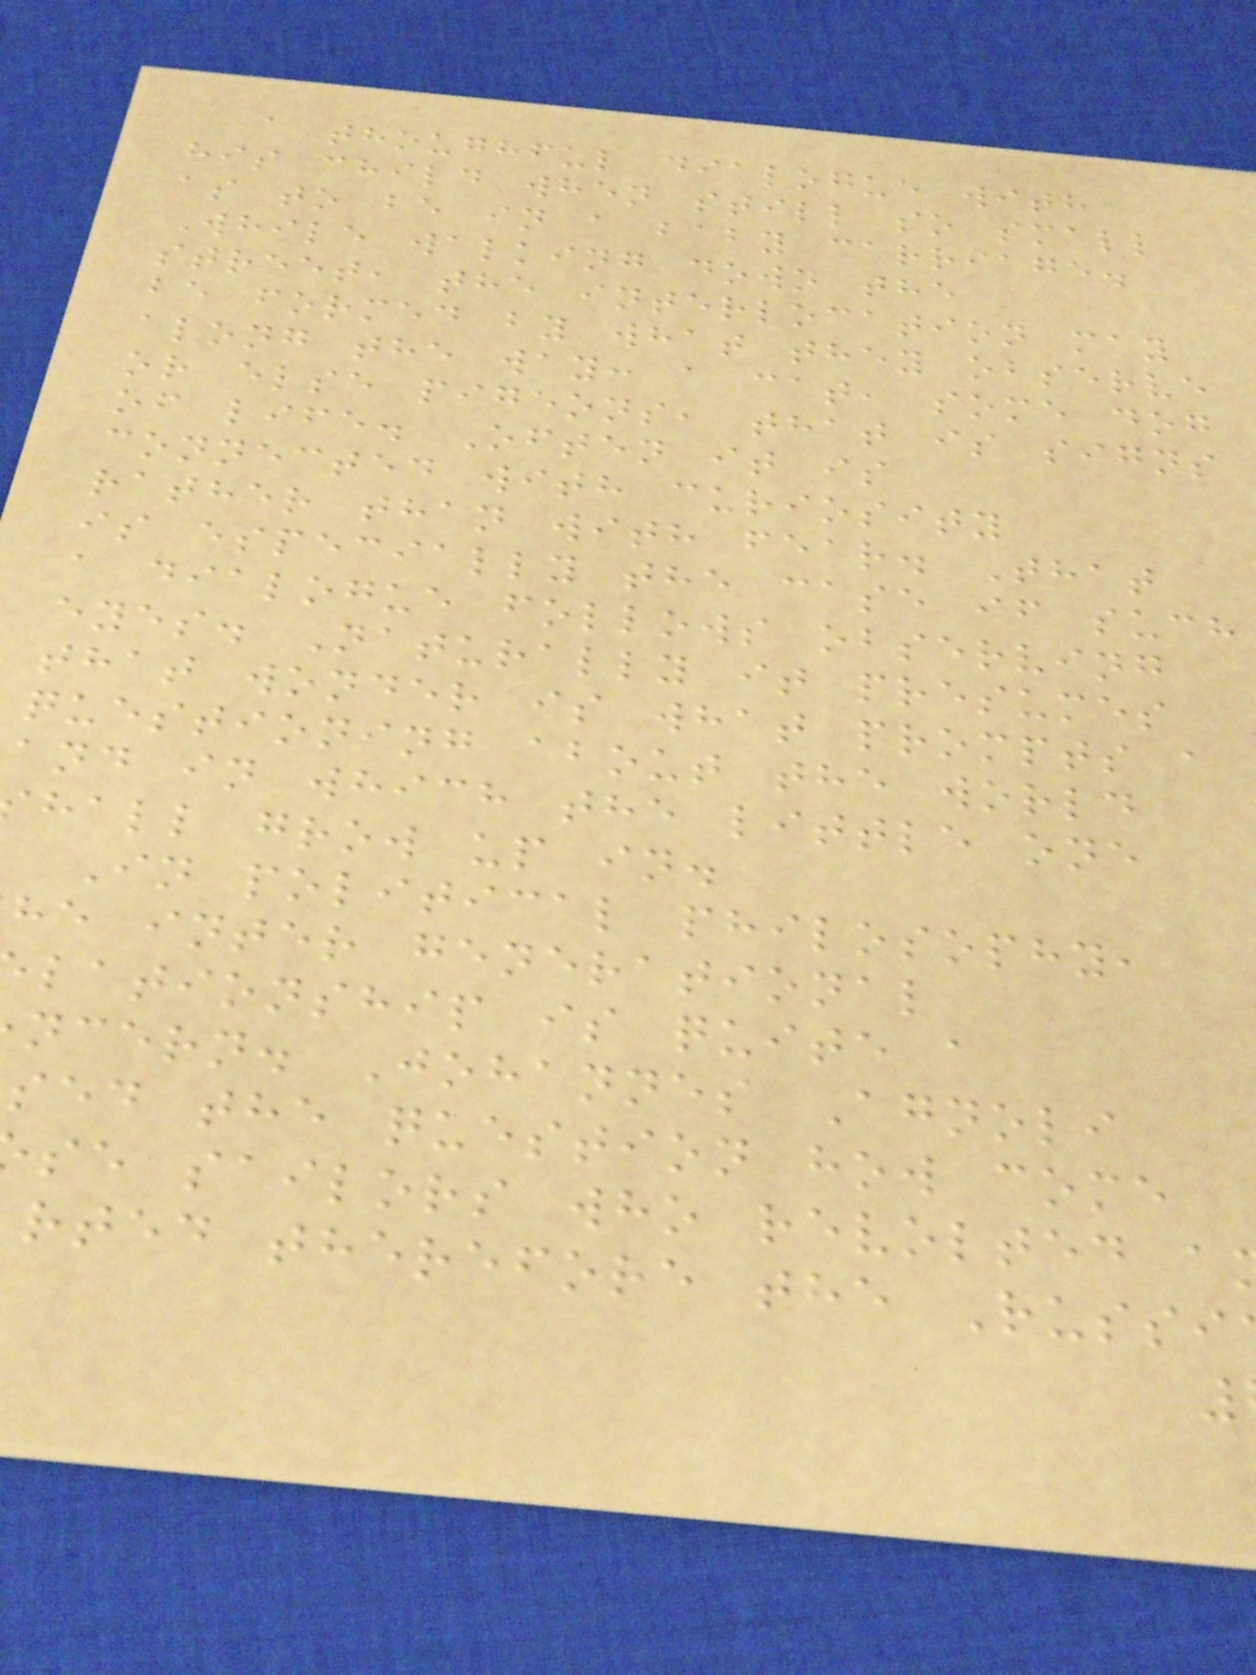a thoughful dialogue with
his child when still so small
as to be in a baby carriage.
While walking down the
street, the interlocation may
be formed by what they observe
along the way: a cat, some dog
or else pigeons, that is signs
of life. Often it is
connected with curiosity
rather than with fear. That
is especially the case if such
a dialogue follows observing
eyes. Naturally it presumes
that wonder is what prompts a
questioning about the world
and in which the little one
hall grow up in.
In political philosophy,
he inter generational
lationship is quite a
ncern. Johannes Agnoli
sed the question how come
se sailors who revolted a
rted therefore the Russi
